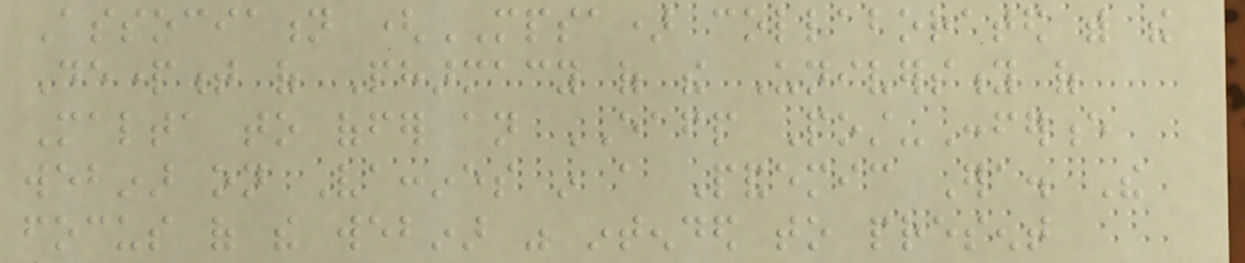Association (MPSA) collaborated with the
Department of Pharmacy of the University of
Malta to offer an EAFP Post-Conference
webinar on Vaccines in a Pandemic Era. The
focus of the webinar was intended to present
